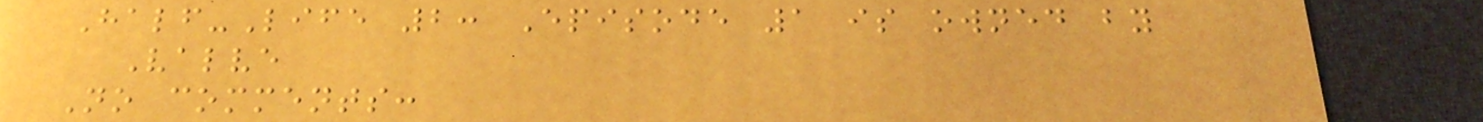Half-Life 2: Episode 1 is owned by
Valve
No comments:
